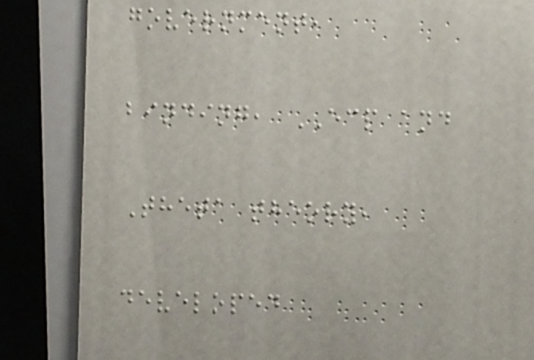government,
binding, ECP and
Theta theory,
developed
